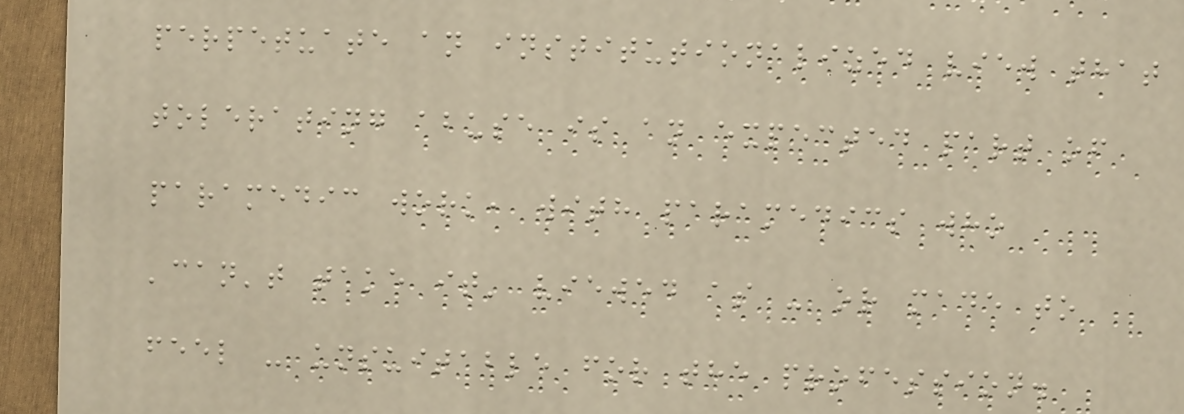perpetuate an institutionalized view that
tolerating abuse is an expected part of
paramedic work, with paramedics who
'can't take it' viewed as - or made to
feel - unsuitable for the profession.
